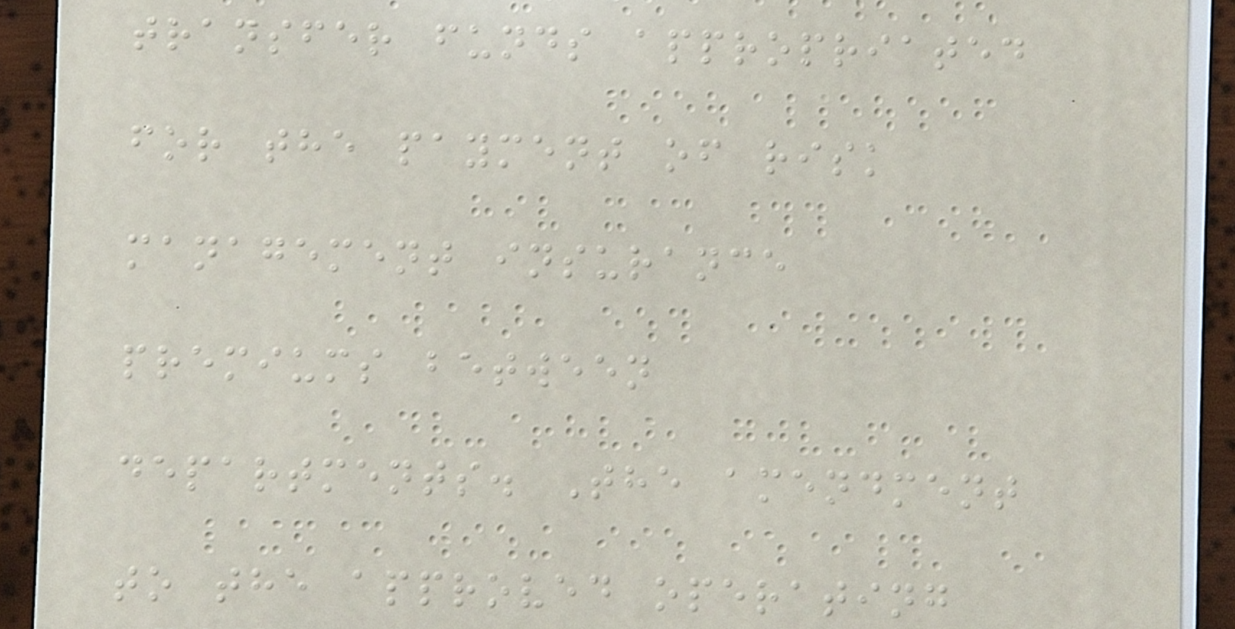transfer funds appropriated
for the payment of risk
management insurance
premiums between
departments. The amendment
to the approved operating
